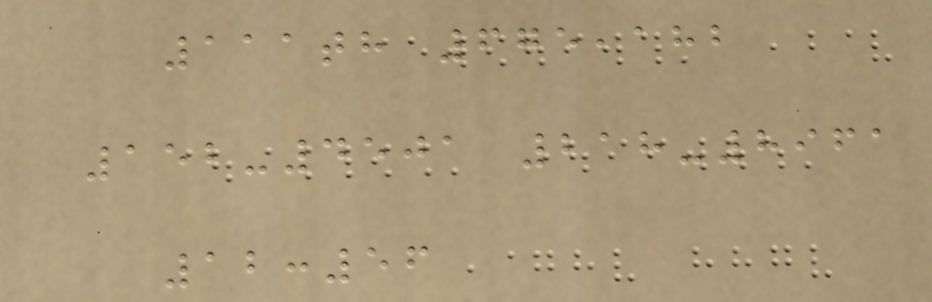111th 675,182
152-4501 218-8961
12:56
